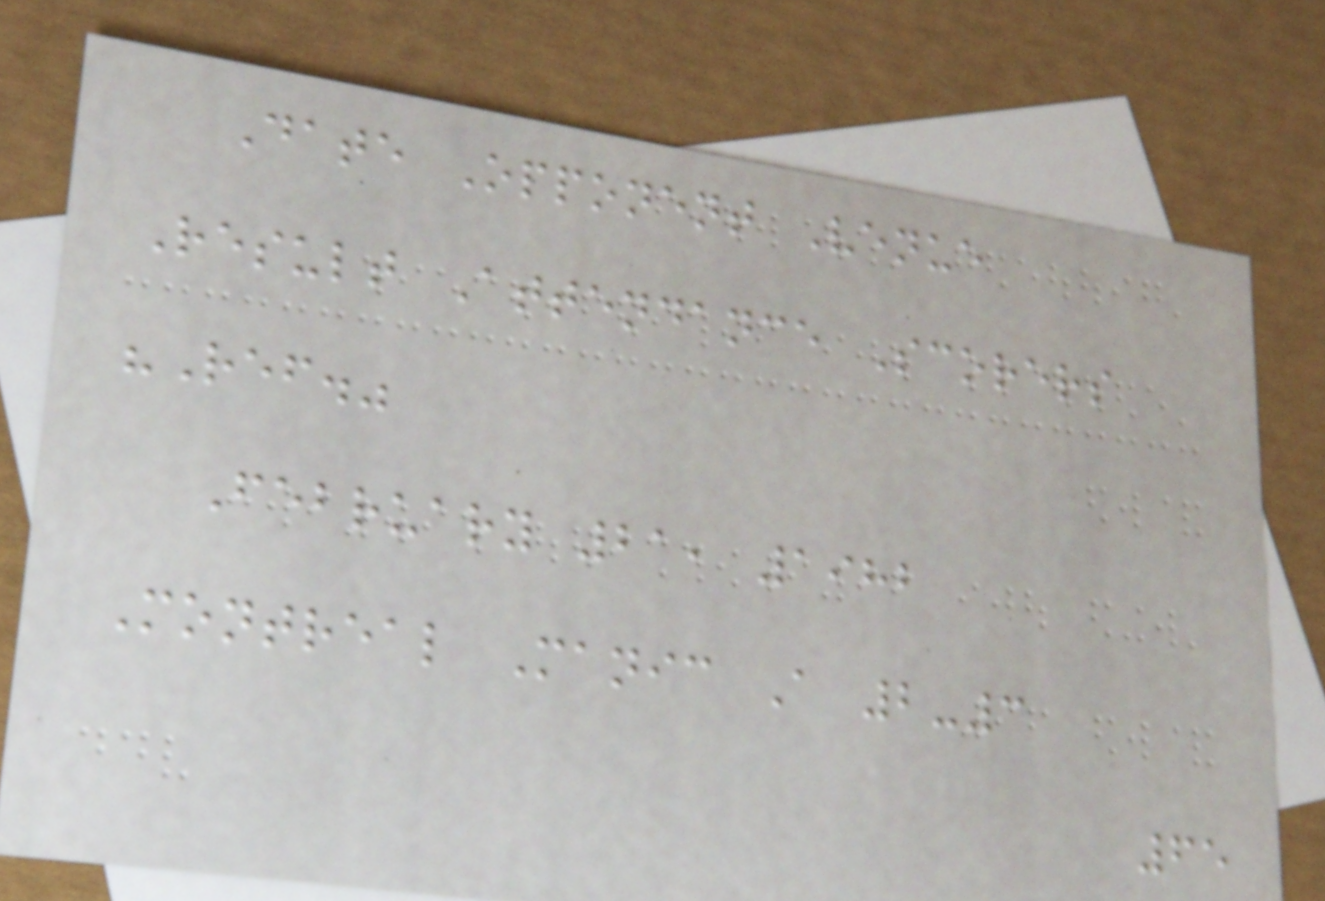Date Opponent Venue
Result Attendance Scorers
"Ref."
February 21, 1982
Montreal Manic A 2-3
65
